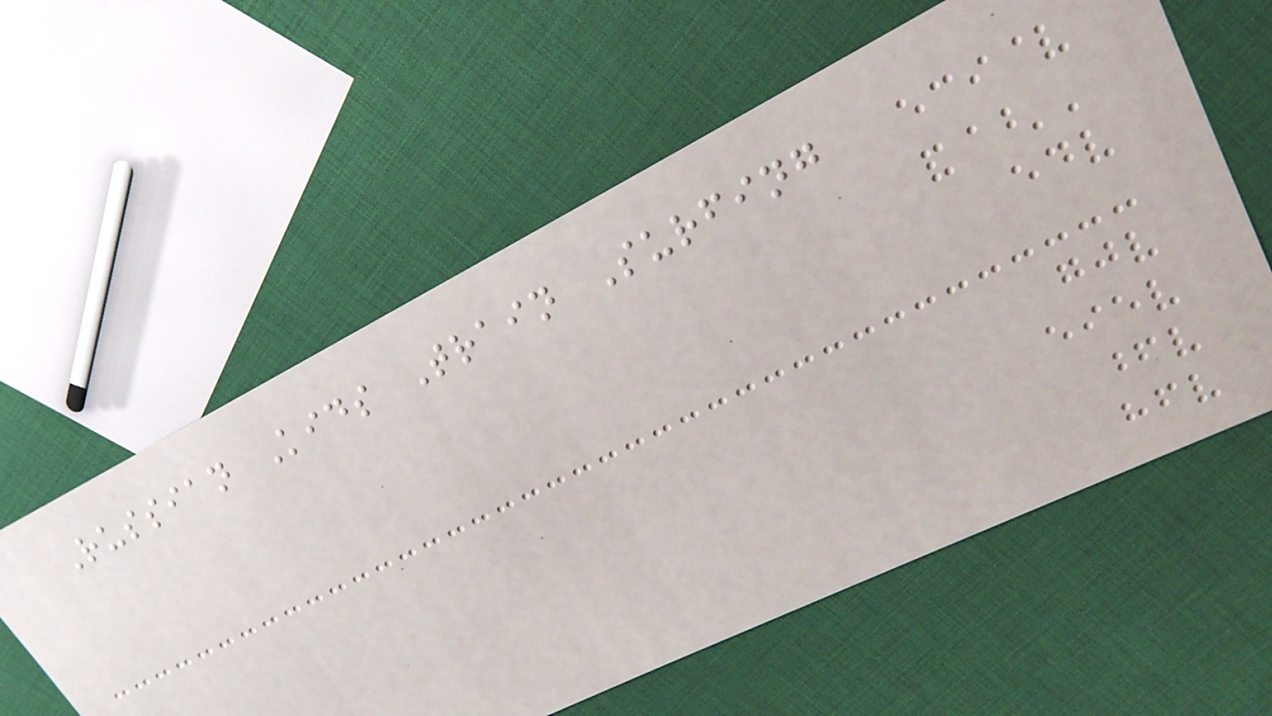Russian Kids Train Surfing
